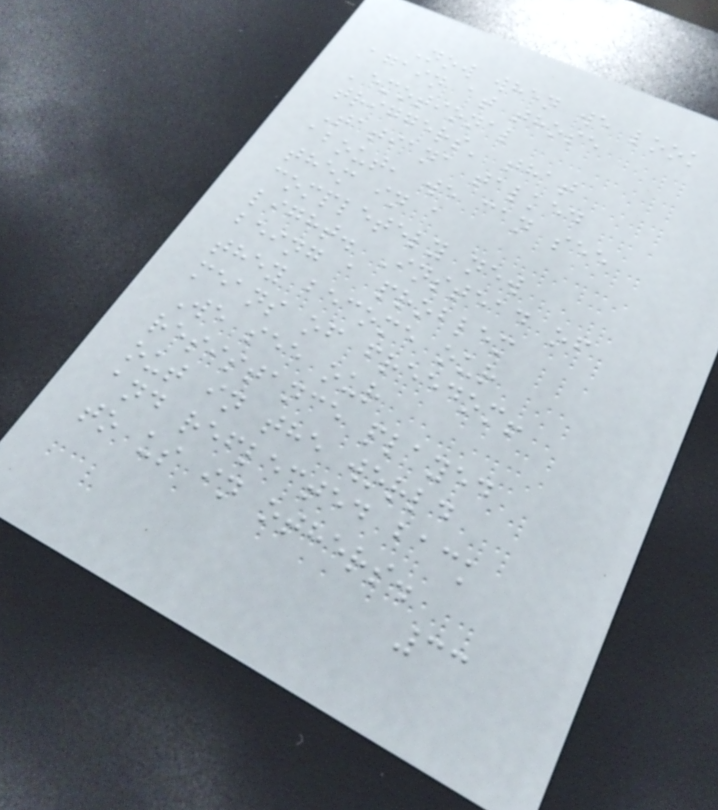Now when we look
again at those
'emotional
triggers' that
Tatiana talked
about, we can see
them in a
completely new
light. Instead of
being a problem
they become our
means of freedom!
We see our
resistance played
out in the world
and reflected back
to us in others.
33
